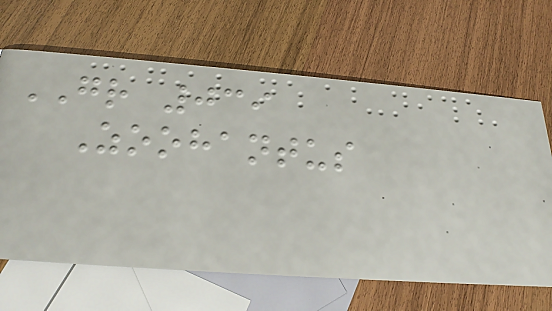GR 039
Zoohantus
